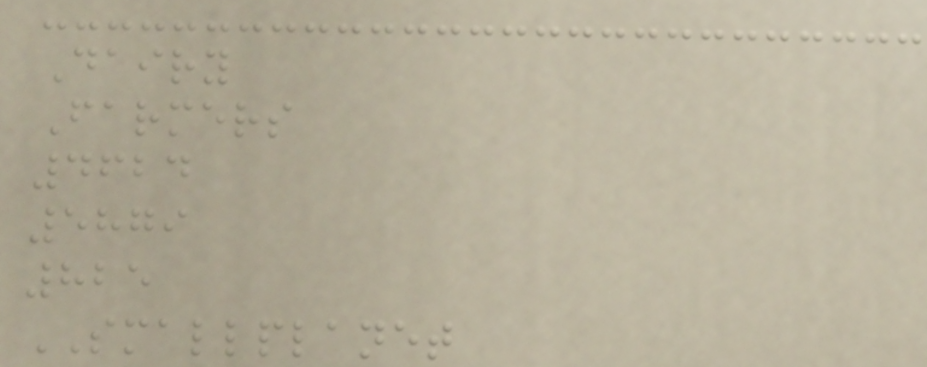Dairy
Farmers
4624
5879
825
SMALLPLANET
